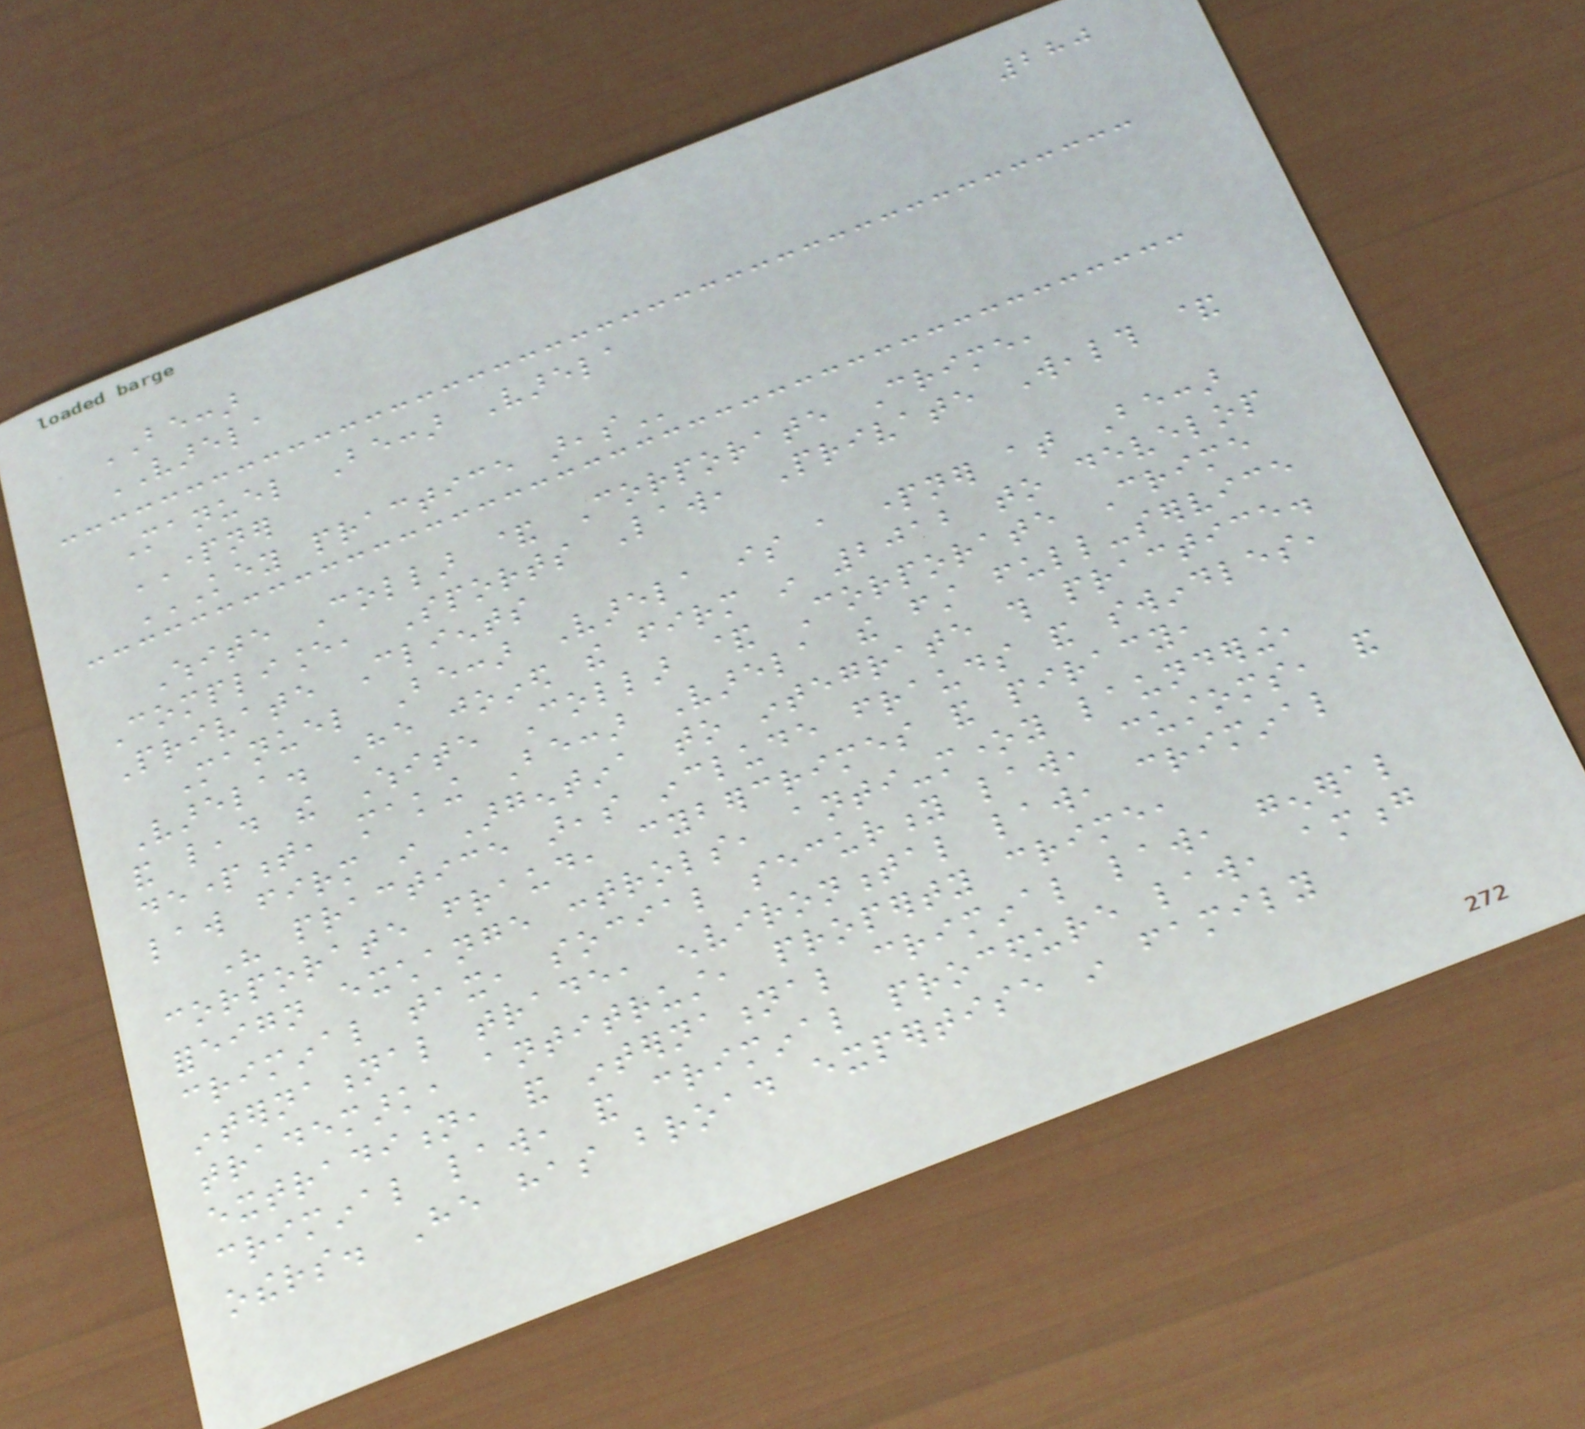280
BECCAR
VARELA
Manuel Beccar Varela
PARTNER
KEY PRACTICE AREAS
White Collar & Corporate Crime,
Compliance, Sports Law, Private Wealth &
Private Clients
Manuel Beccar Varela is a partner at Beccar
Varela. He joined the firm in 2012 to develop
and lead the White Collar & Corporate Crime
department, making Beccar Varela the first full-service
law firm in Argentina to integrate this practice.
His practice areas include frauds and swindles,
corporate fraud, cybercrimes and piracy,
foreign exchange controls, anti-money laundering,
criminal tax, social security law, customs, and
international trade, environmental law, criminal
trademark, antitrust, property crime,
extradition, and international criminal law, general
criminal law, and criminal procedure law, among
others. He has broad expertise in family
